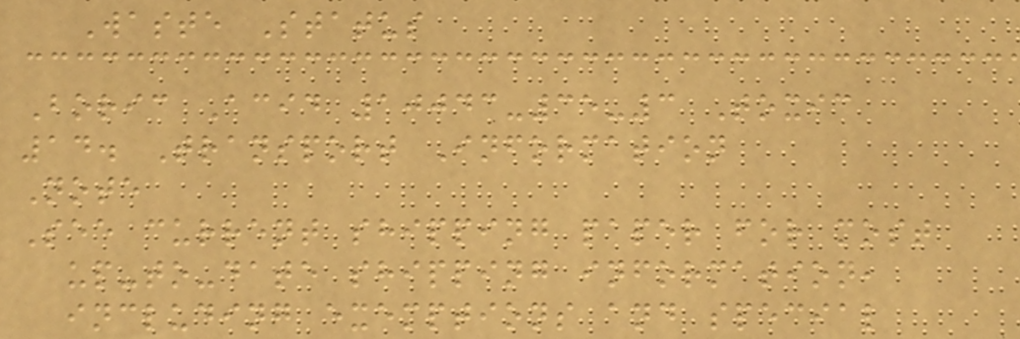Waste Status
Boric Acid 10043-35-3 Toxic
14. Transport Information
Note
See current shipping paper for most
up-to-date shipping information,
including exemptions and special
